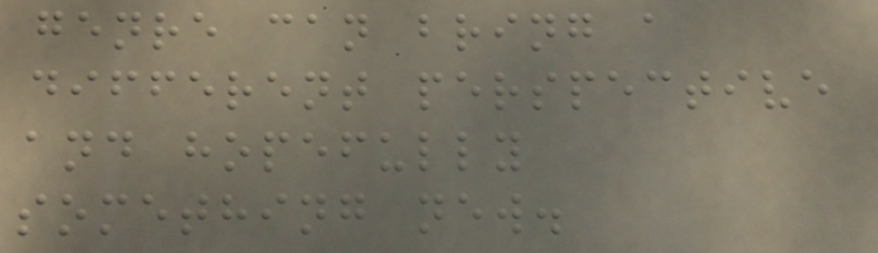genre can bring a
different perspective
and hopefully
something new.
